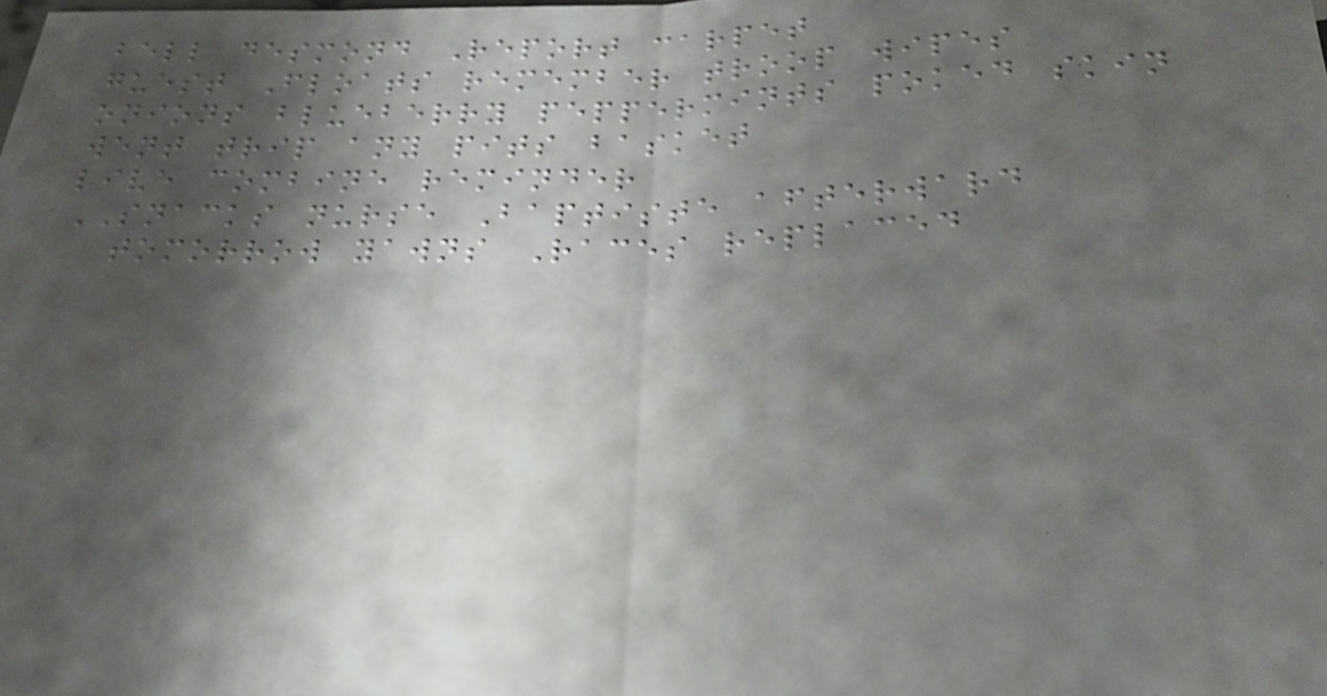bell desmond Report carpet
guest Floats remember troop wipes
onions blueberry peppermints poked skin
went trip any pits basket
live combine reminder
SNACKS nurse Baptiste afterward
tomorrow yawns Races replaced
